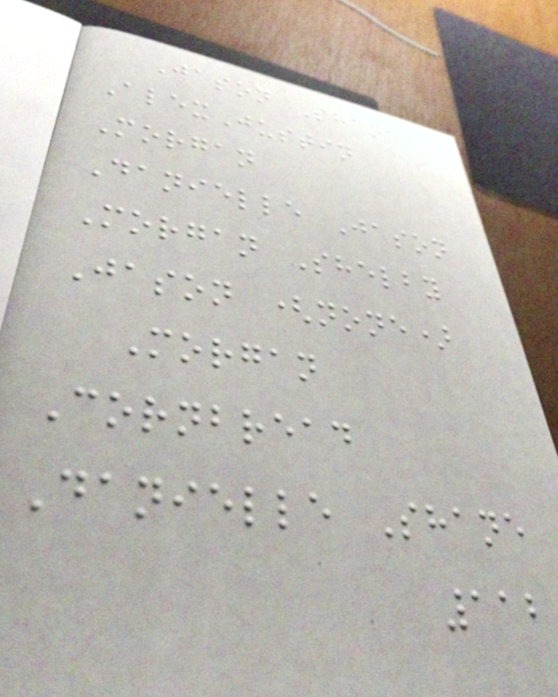Jason Shane
AlexJustin
Morgan
Danielle Jason
Morgan Shelby
Jason (none)
Morgan
Cornbread
Danielle Shane
112
